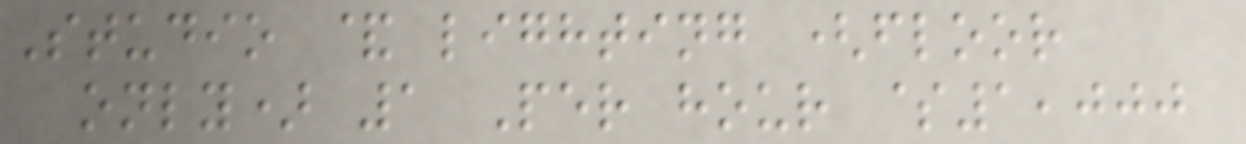Studio & lighting (floor
only) 1 Per hour $1,000
